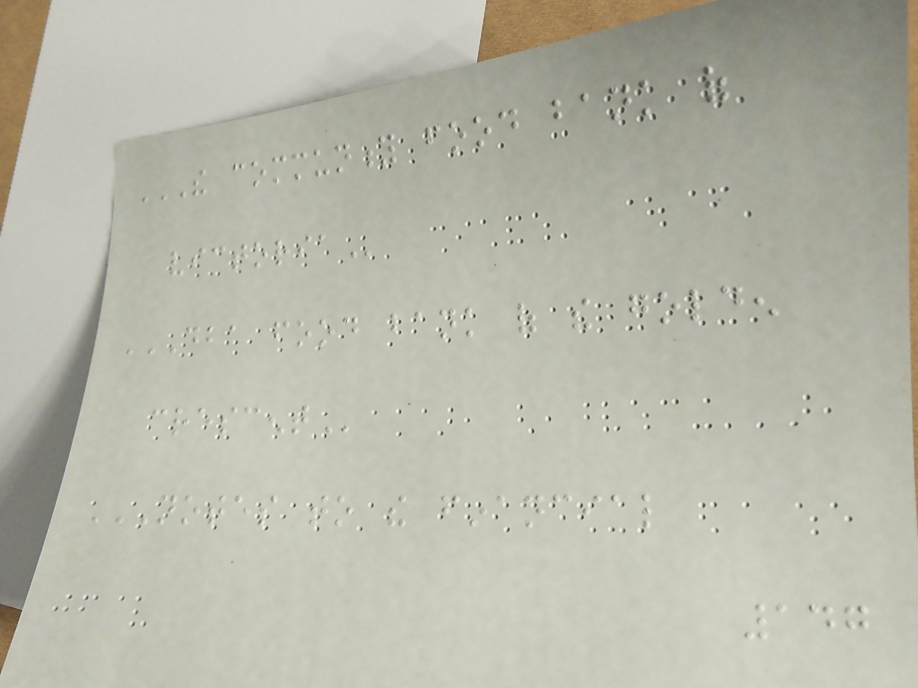THE COMMUNITY FOOD BANK OF
VICTORIA
DBA FOOD BANK OF THE GOLDEN
CRESCENT
NOTES TO THE FINANCIAL
147
